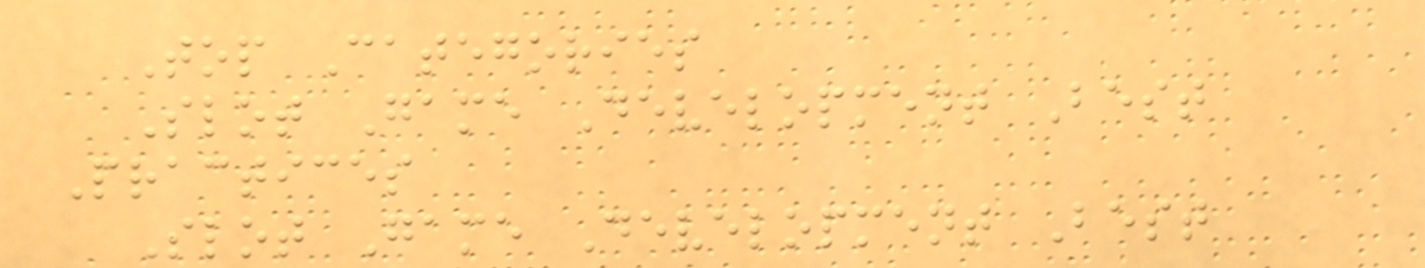Top Categories
Slot Game Development Best
Practices
Slot Game Development Best
